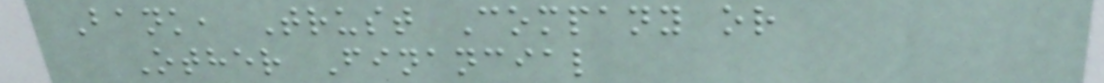Bank, Trust Company or
Other Financial
